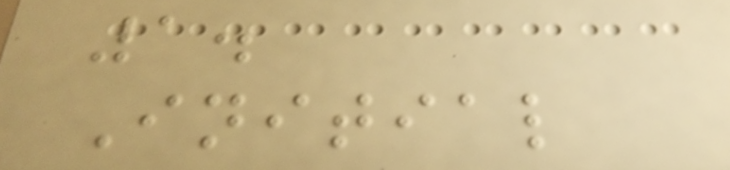1.
Initial
